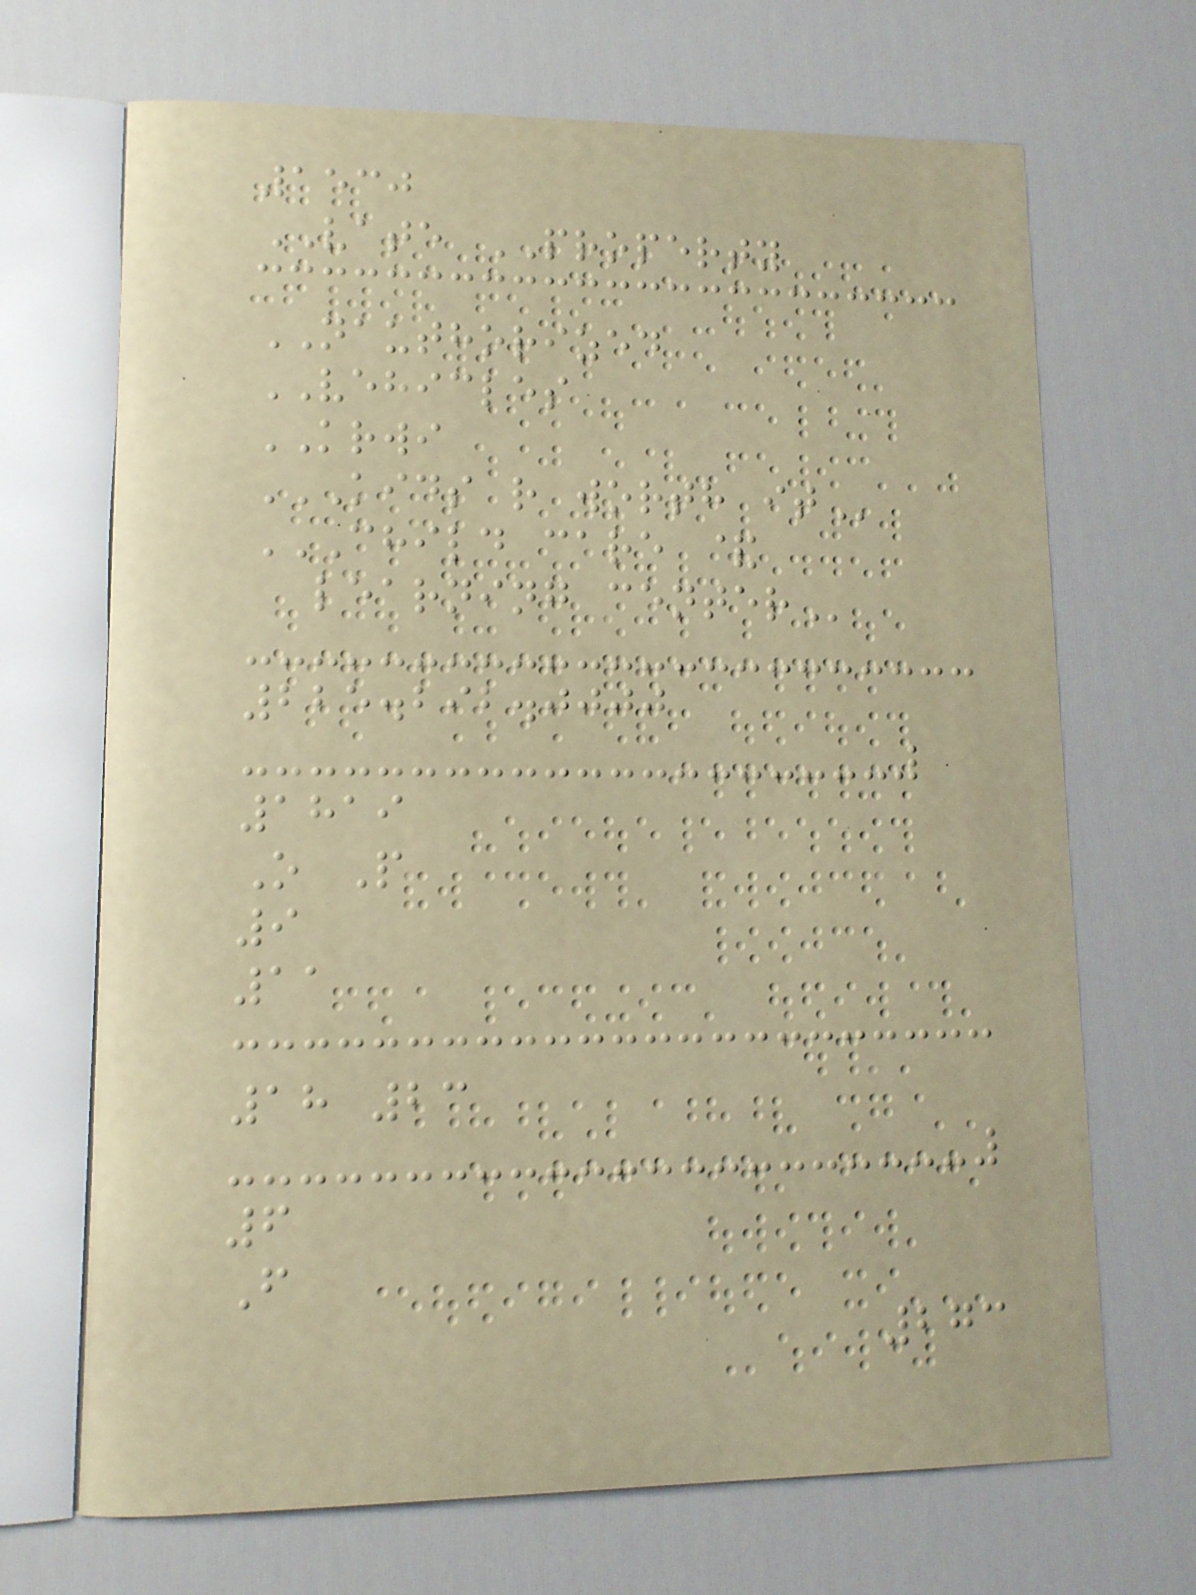1530
VATE PROPERTY
NAUTHORIZED
VEHICLES
KRWI
KIDS R WORTH IT
CHILD CARE &
LEARNING CENTER
225.292.0000
1819
O P
9
11
18 23
6
F
273
